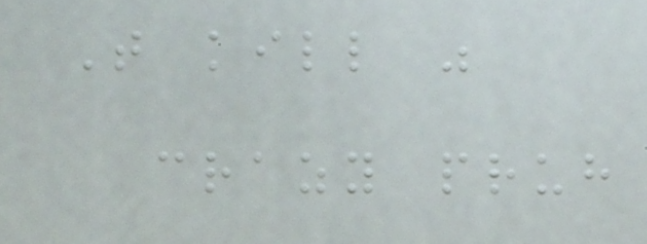That kill was
crazy pruh
